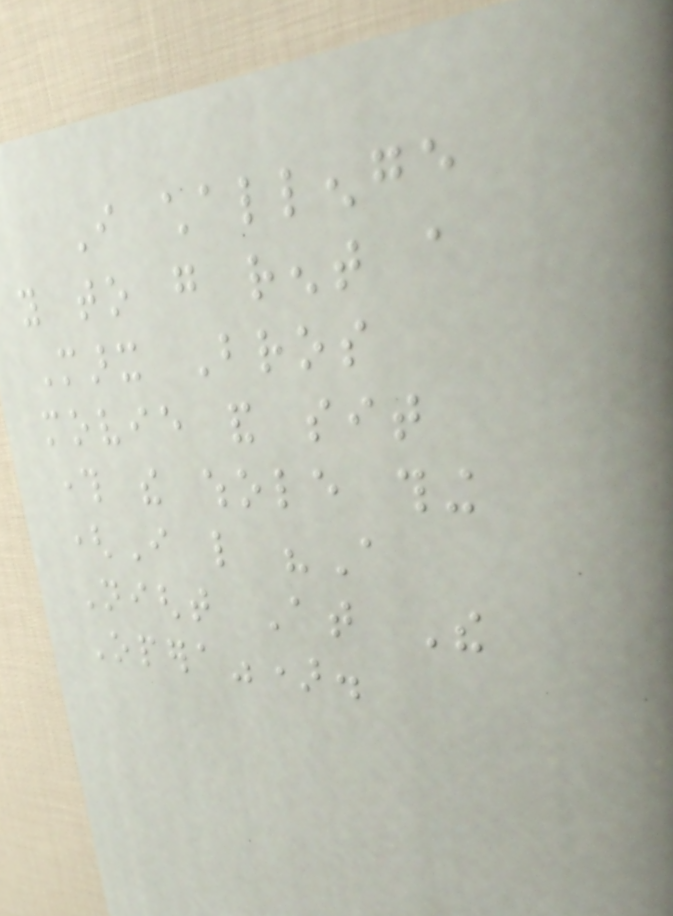I challenge
you to go rent a
Marx Bros
movie and sit
through the whole thing
(I like "A
Night At The
Opera").
